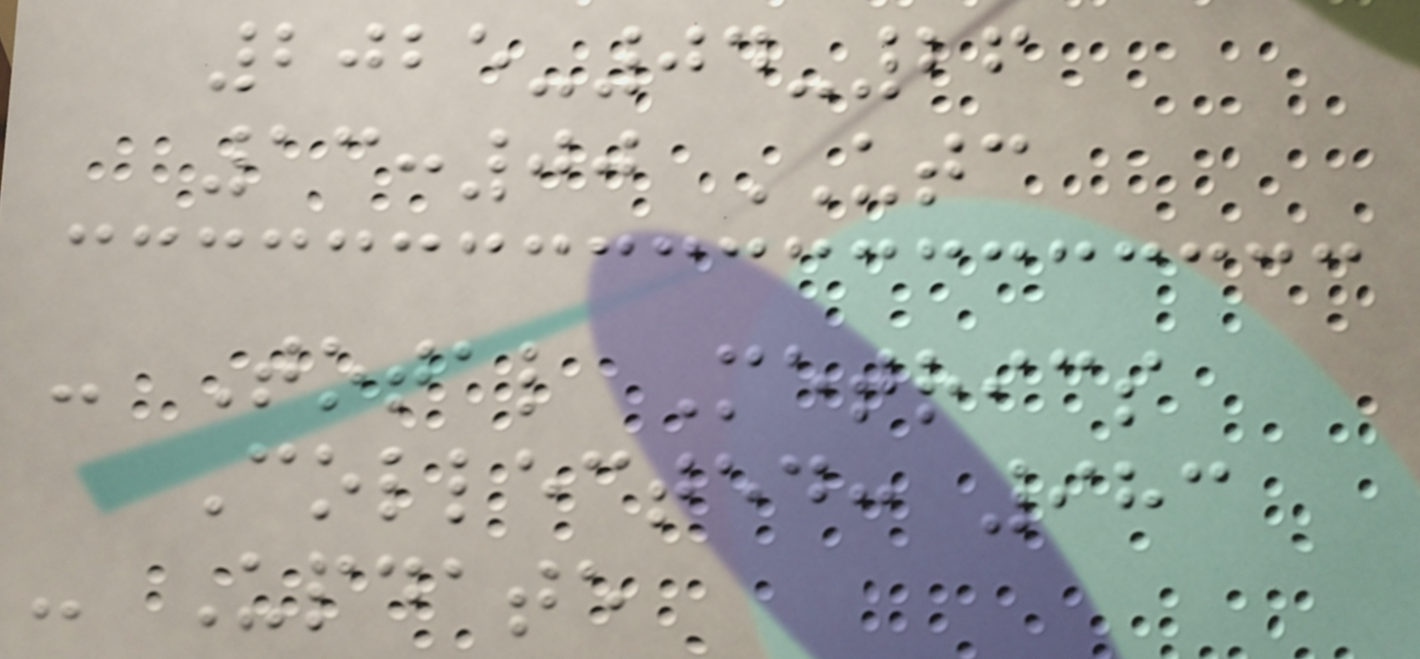2025-04-26
13:00 UTC
- Total Metrics
Collected: 983
- Update
